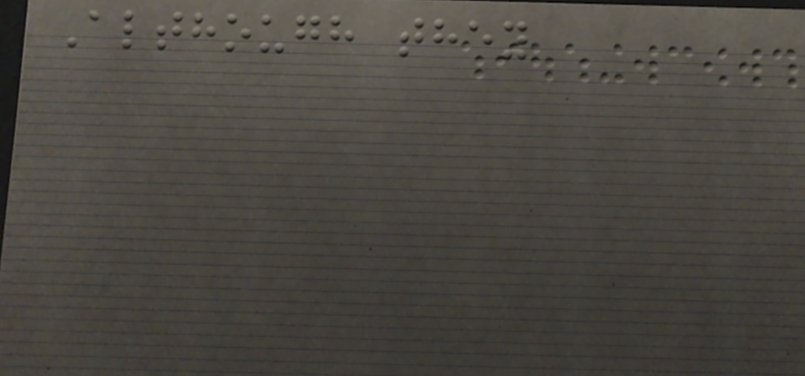Although they
